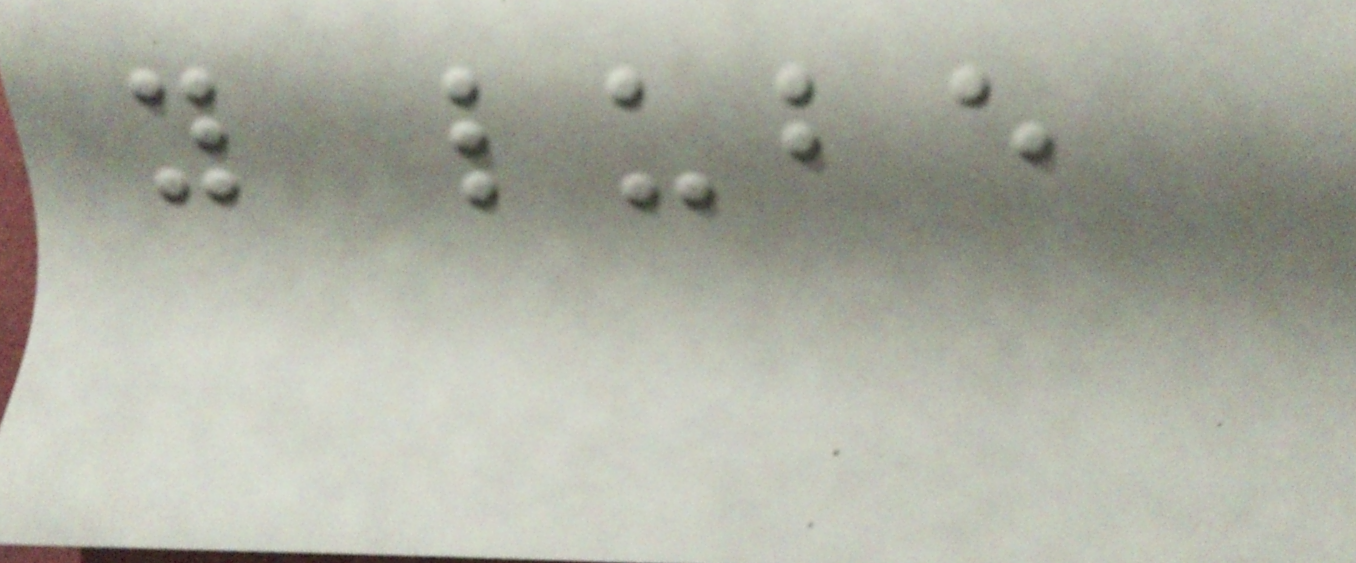y lube
